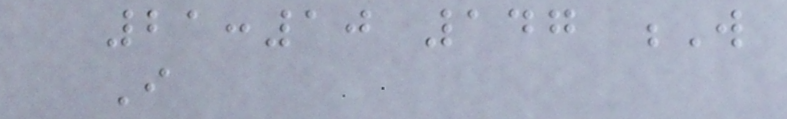21:10 147 W
I
